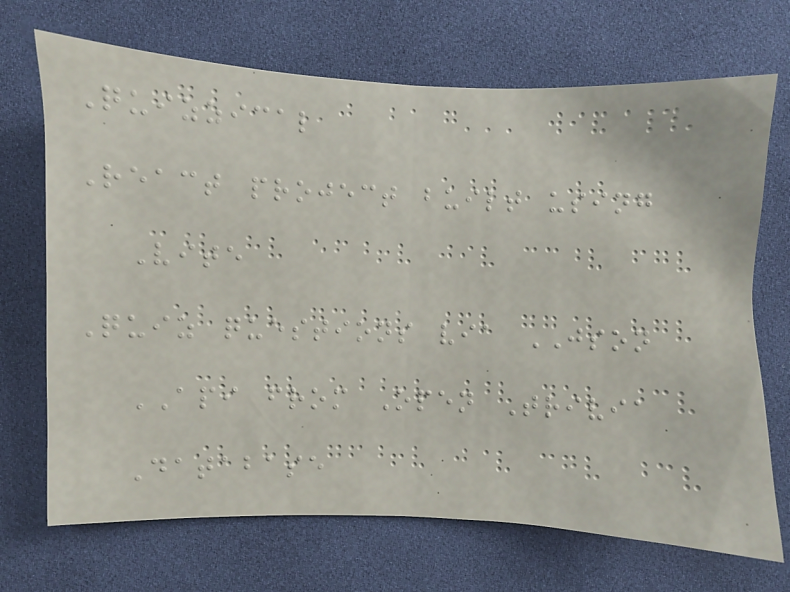Quizzical
React project built using
Vite
Quiz questions via JSON
API from Open Trivia
Database
